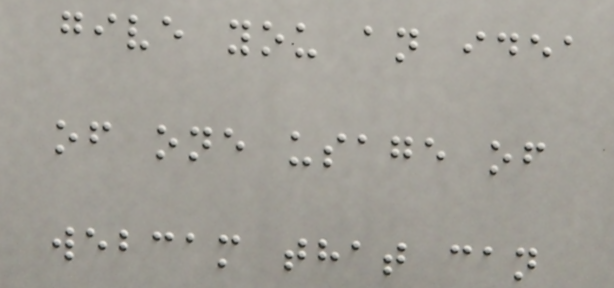give you an idea
of one usage of
webcam that can
